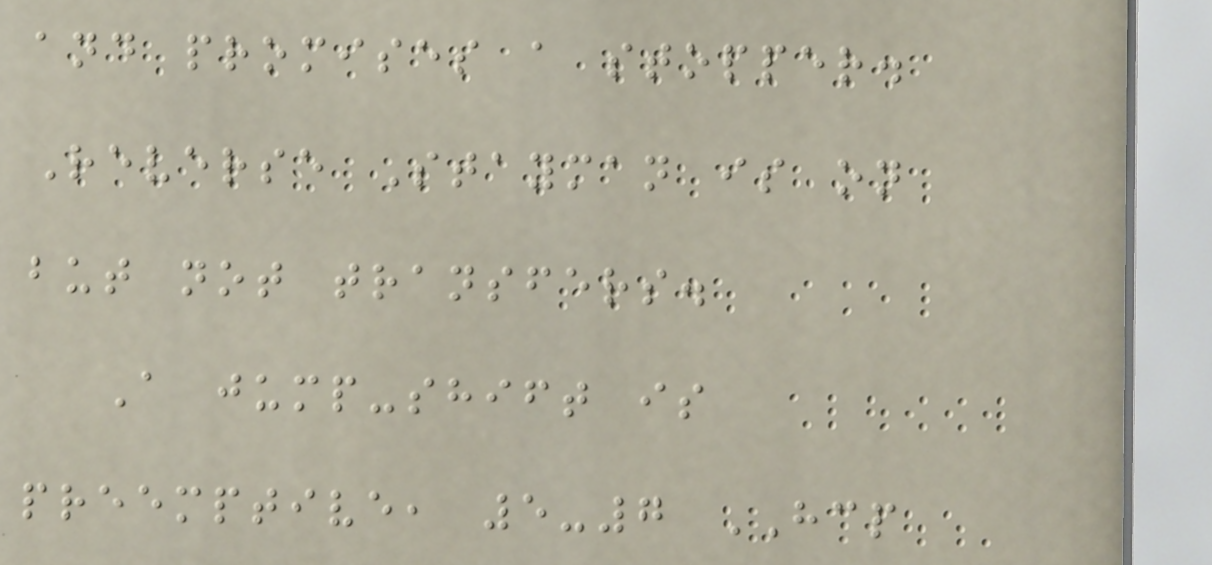and promises a stopper.
Reverse Stayman is on
but not transfers.
A jump-shift is
preemptive, 5-7 HCP
